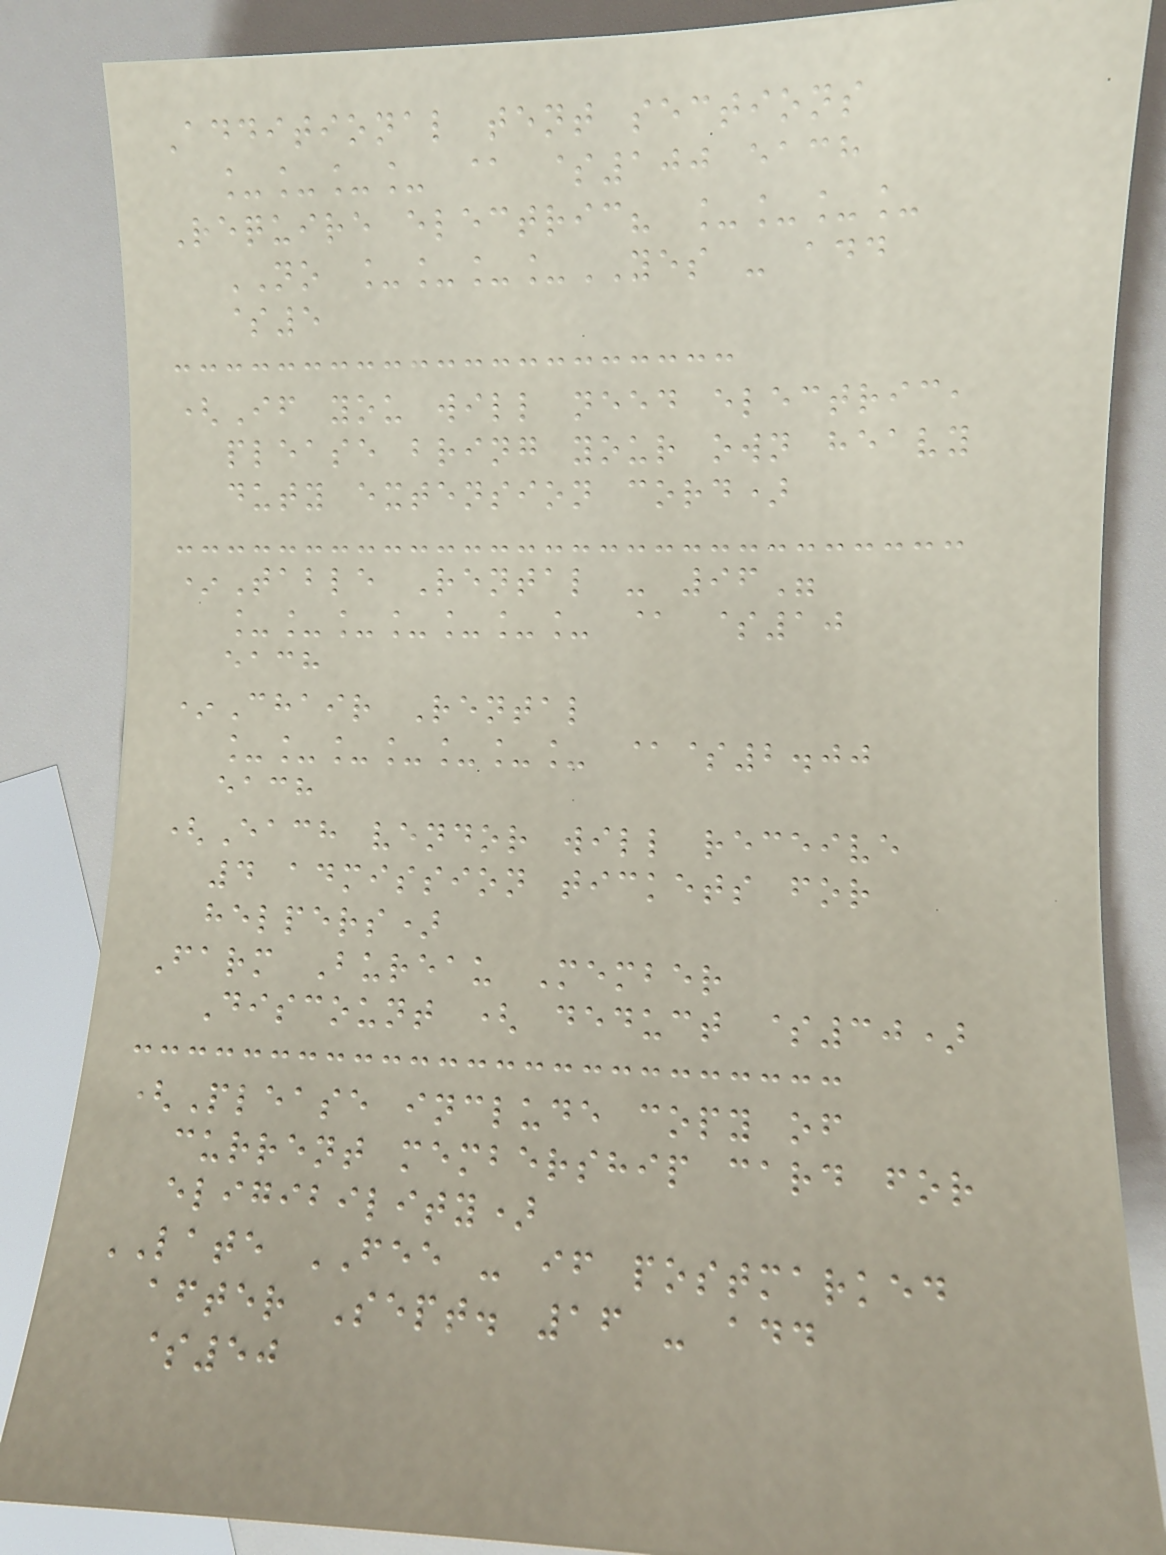Additional tent sections
____ @ $100 each
Require electric? ____
NO ____YES - add
$5
(If you will need electric,
please bring your own heavy
duty extension cord)
*Table Rental - 96"
_______ @ $10
each
*Chair Rental
_______ @$2.00
each
(Each vendor will receive
4 admission tickets for
helpers)
Farm Bureau Member
Discount ( deduct $30)
(Please include copy of
current membership card for
eligibility)
LATE FEE - if postmarked
after Sept. 16 - add
$50
